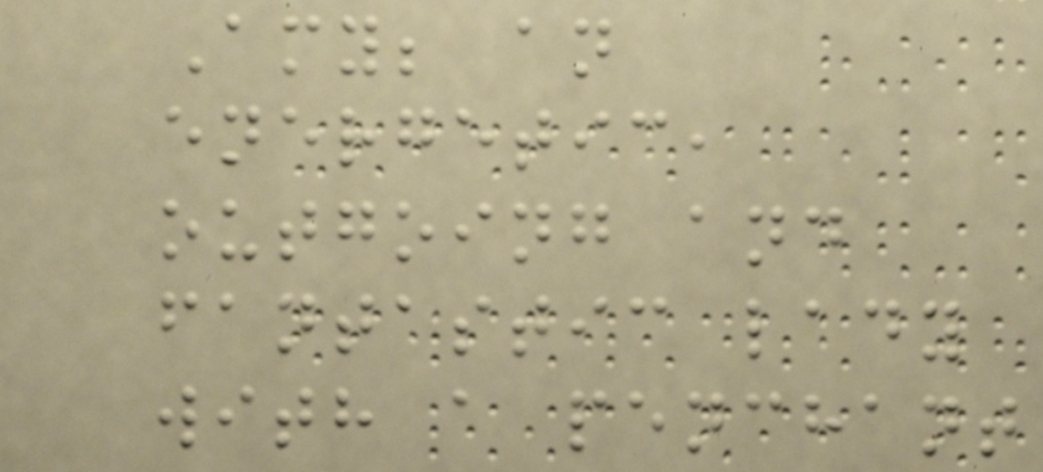Amy; an
energetic,
outgoing and
fantastic lady
with a penchant
